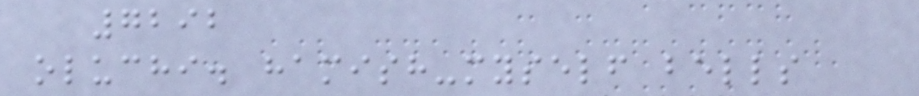7292
oluchi. hamish-myself bells
